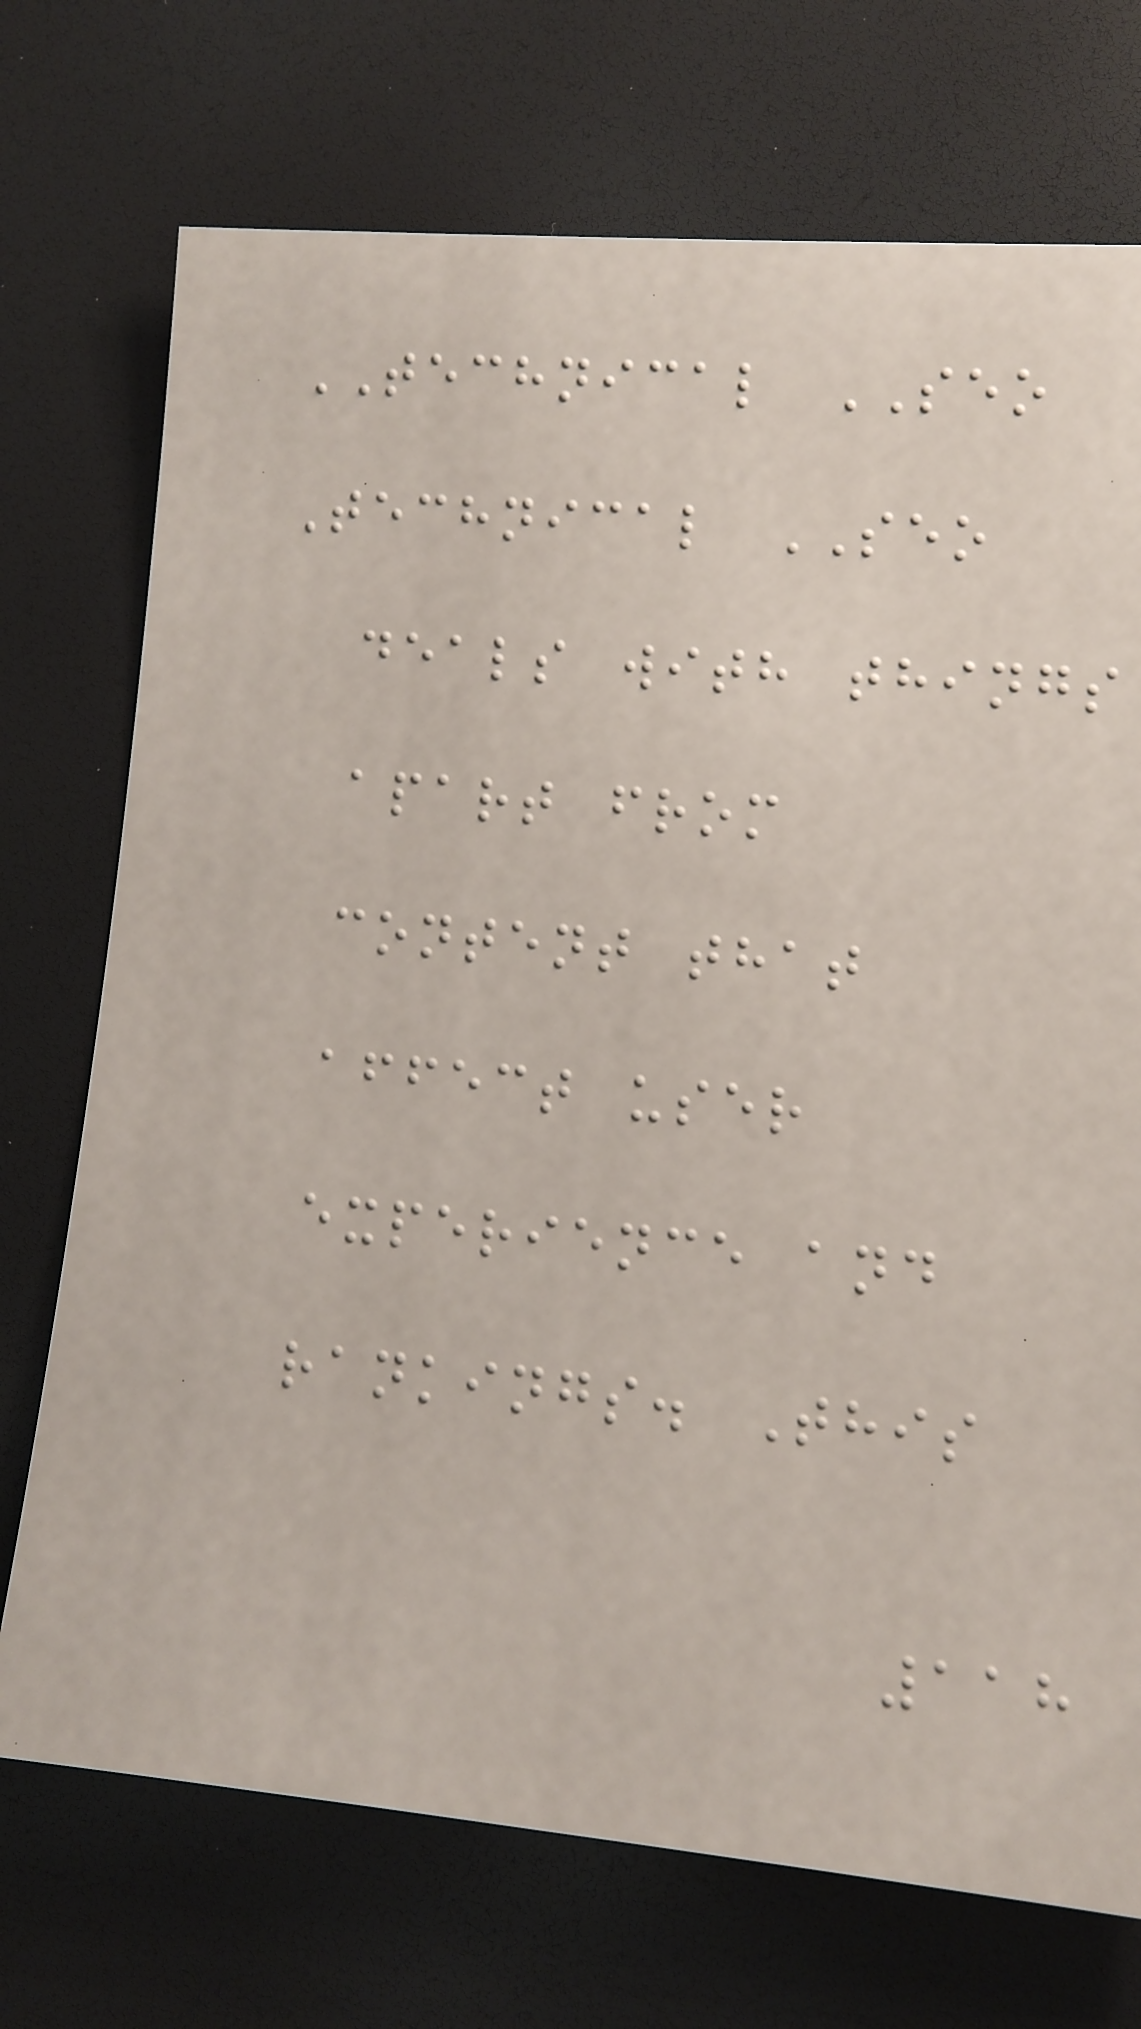TECHNICAL SEO
Technical SEO
deals with things
apart from
content that
affect user
experience and
rankings. This
118
